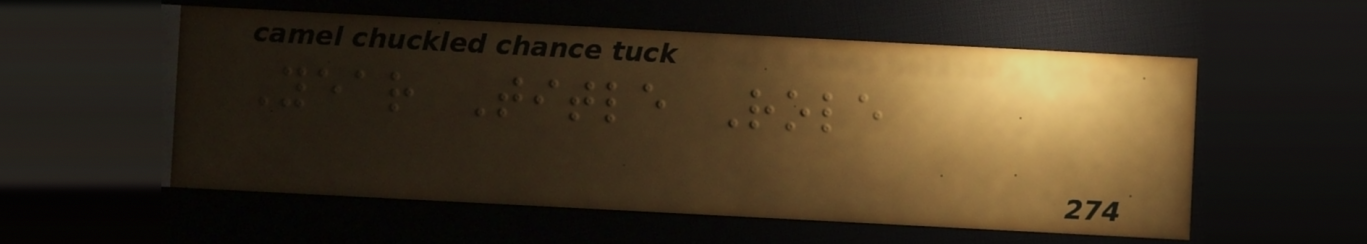Year Title Role
